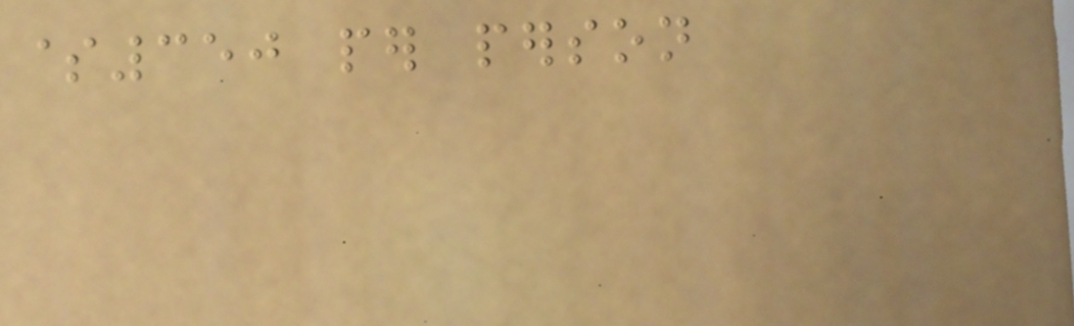$350 per person
